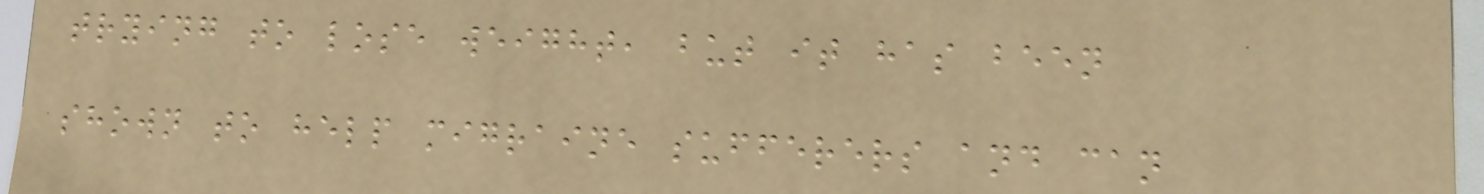trying to lose weight, but it has been
shown to help migraine sufferers and can
